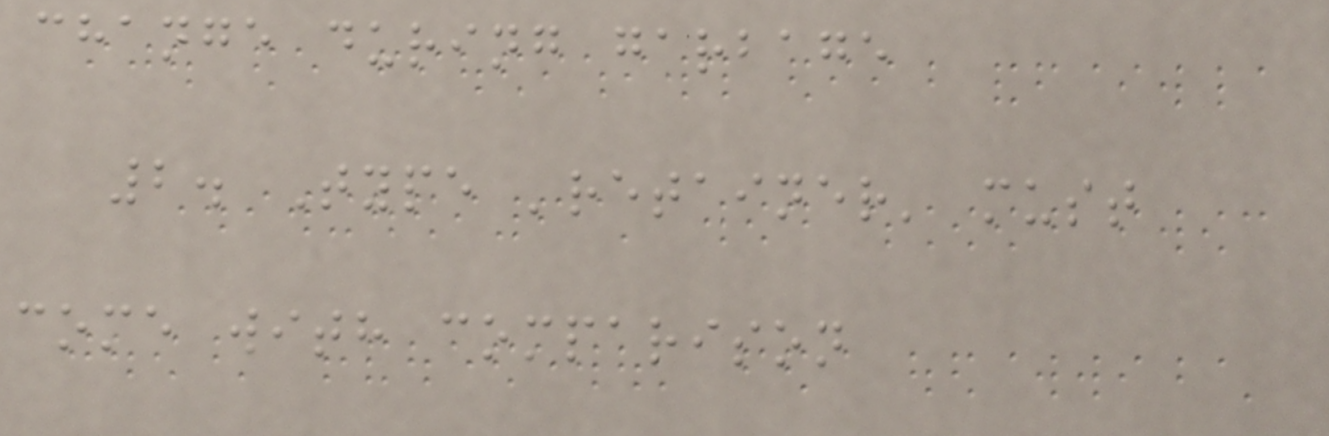change during garbage
2. Type 'retainer' must
come with comparison
